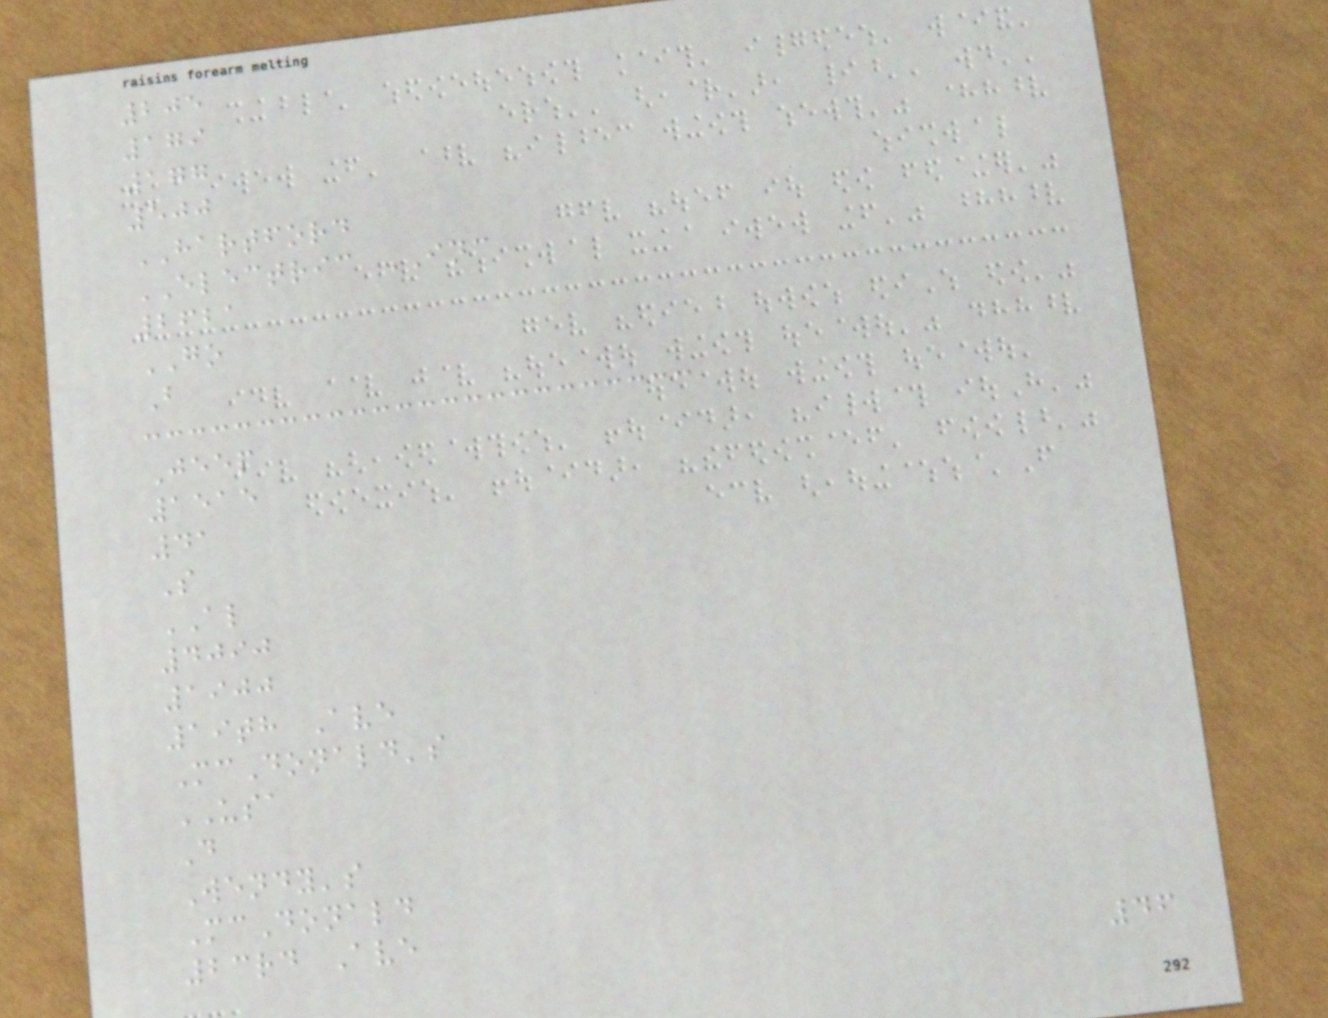205
179
177
500
HARTFORD
ELECTRIC INC
2621
GO
B
Jeep
1515
41
S
AL
4090
1900
19th Ave
McDonald's
USA
D
Wendy's
McDonald
23rd Ave
46
